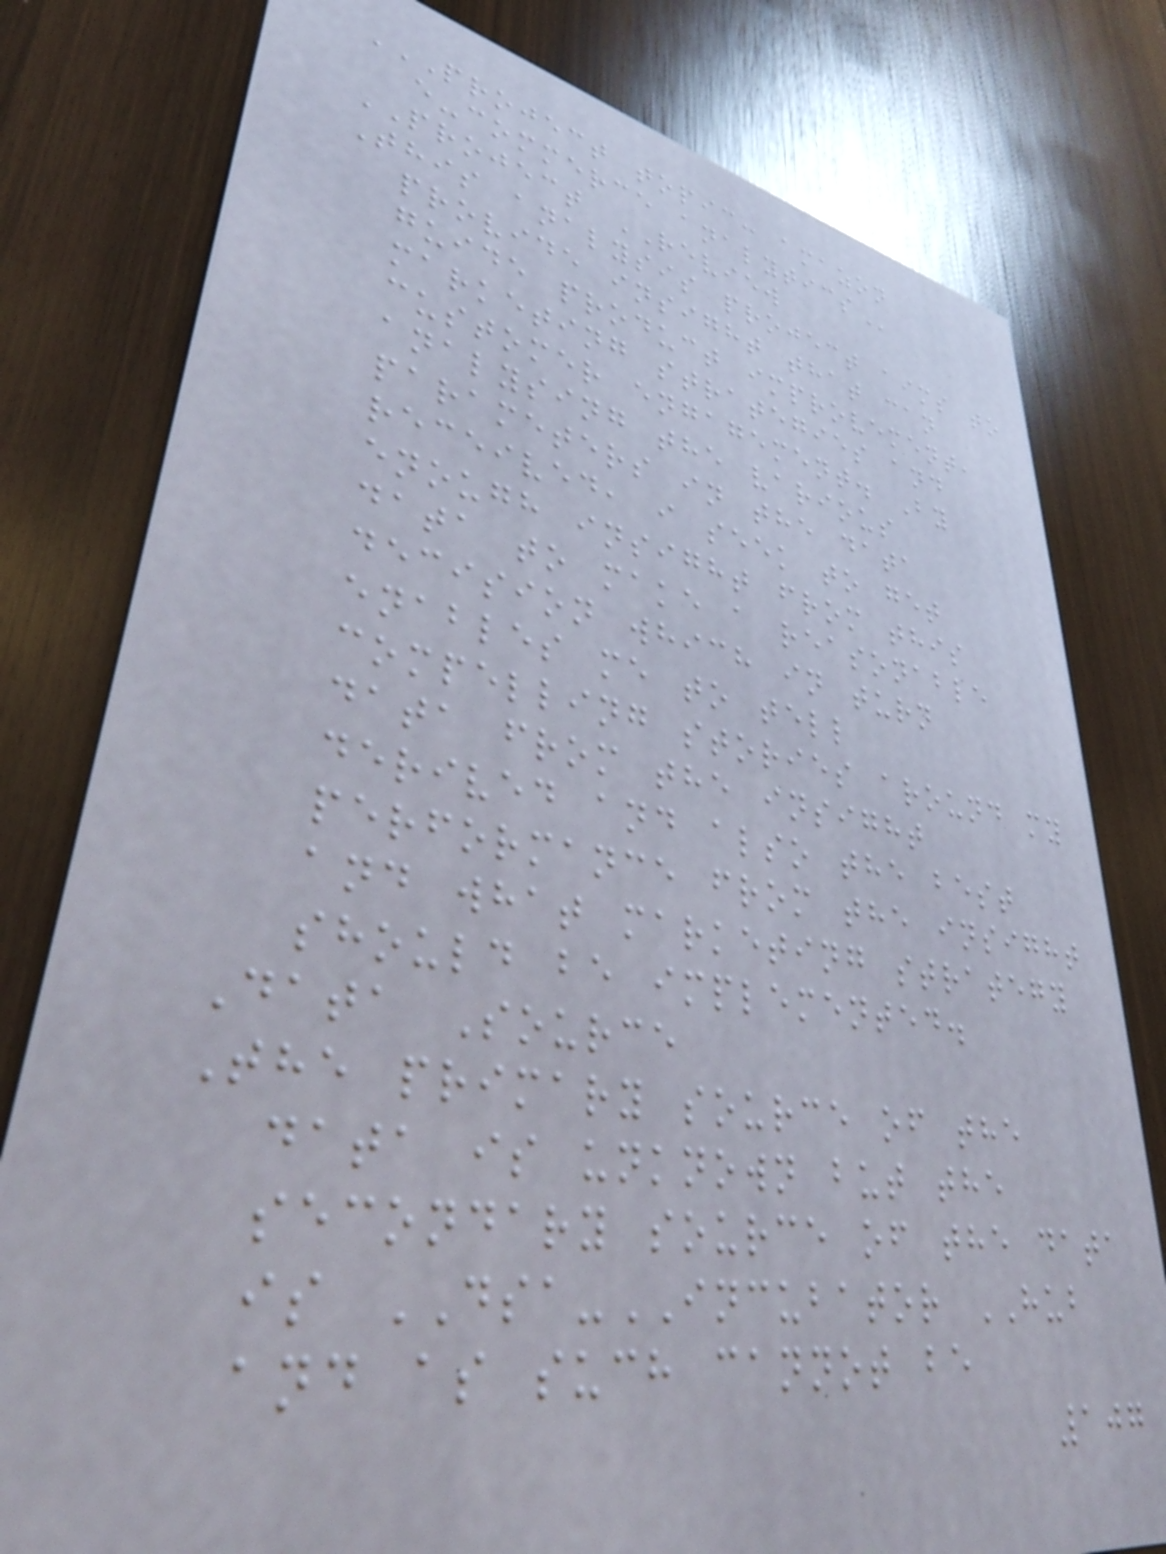PROJECT TOPIC: AMAZON
E-COMMERCE ANALYTICS
PROJECT REVIEW
This analysis project aims to
provide insight that can
guide product improvement,
marketing strategies and
customer engagement. By
analysing the various
parameters in the data
received, i seek to get
enough insight from this
data to make a reasonable
decision which in turn
enables me to tell
compelling stories around my
data from the insight
derived and also the best
performance from the insight
and what marketing strategy
should be implemented.
Data Source
The primary source of the
data is unknown but the
secondary source of the data
is DSA-INCUBATOR HUB
and as such cannot be
107
